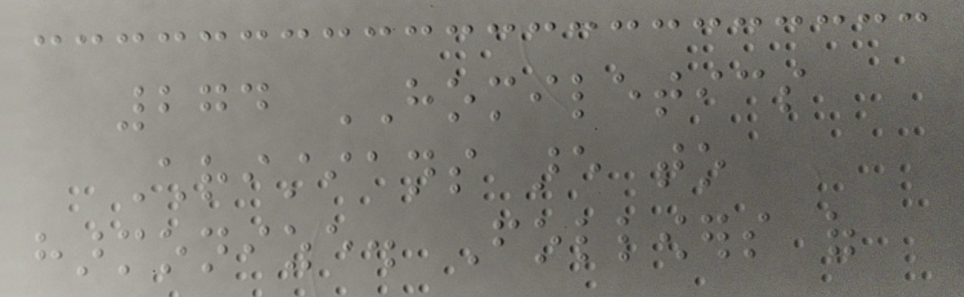274 HOMILETICS
Christians are to
harmonize. Followers of
